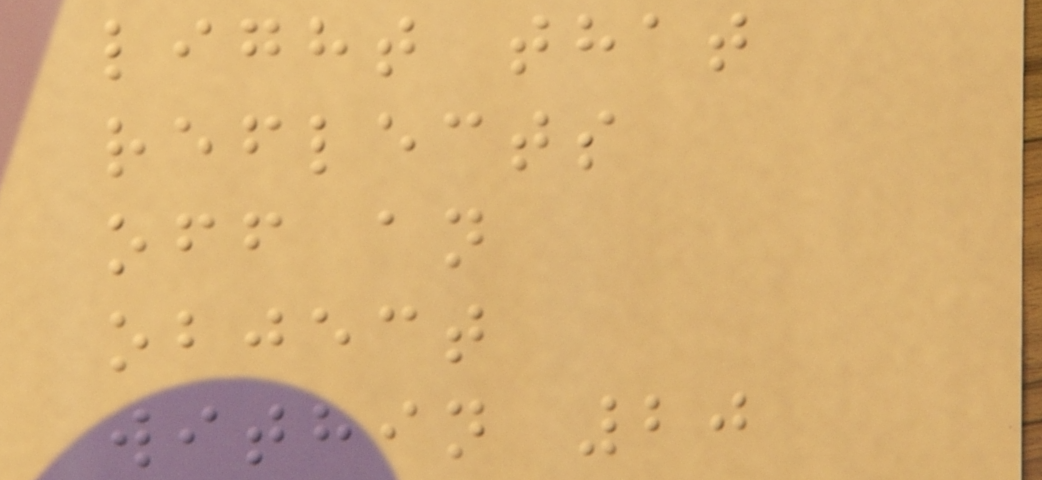light that
reflects
off an
object
within 20
